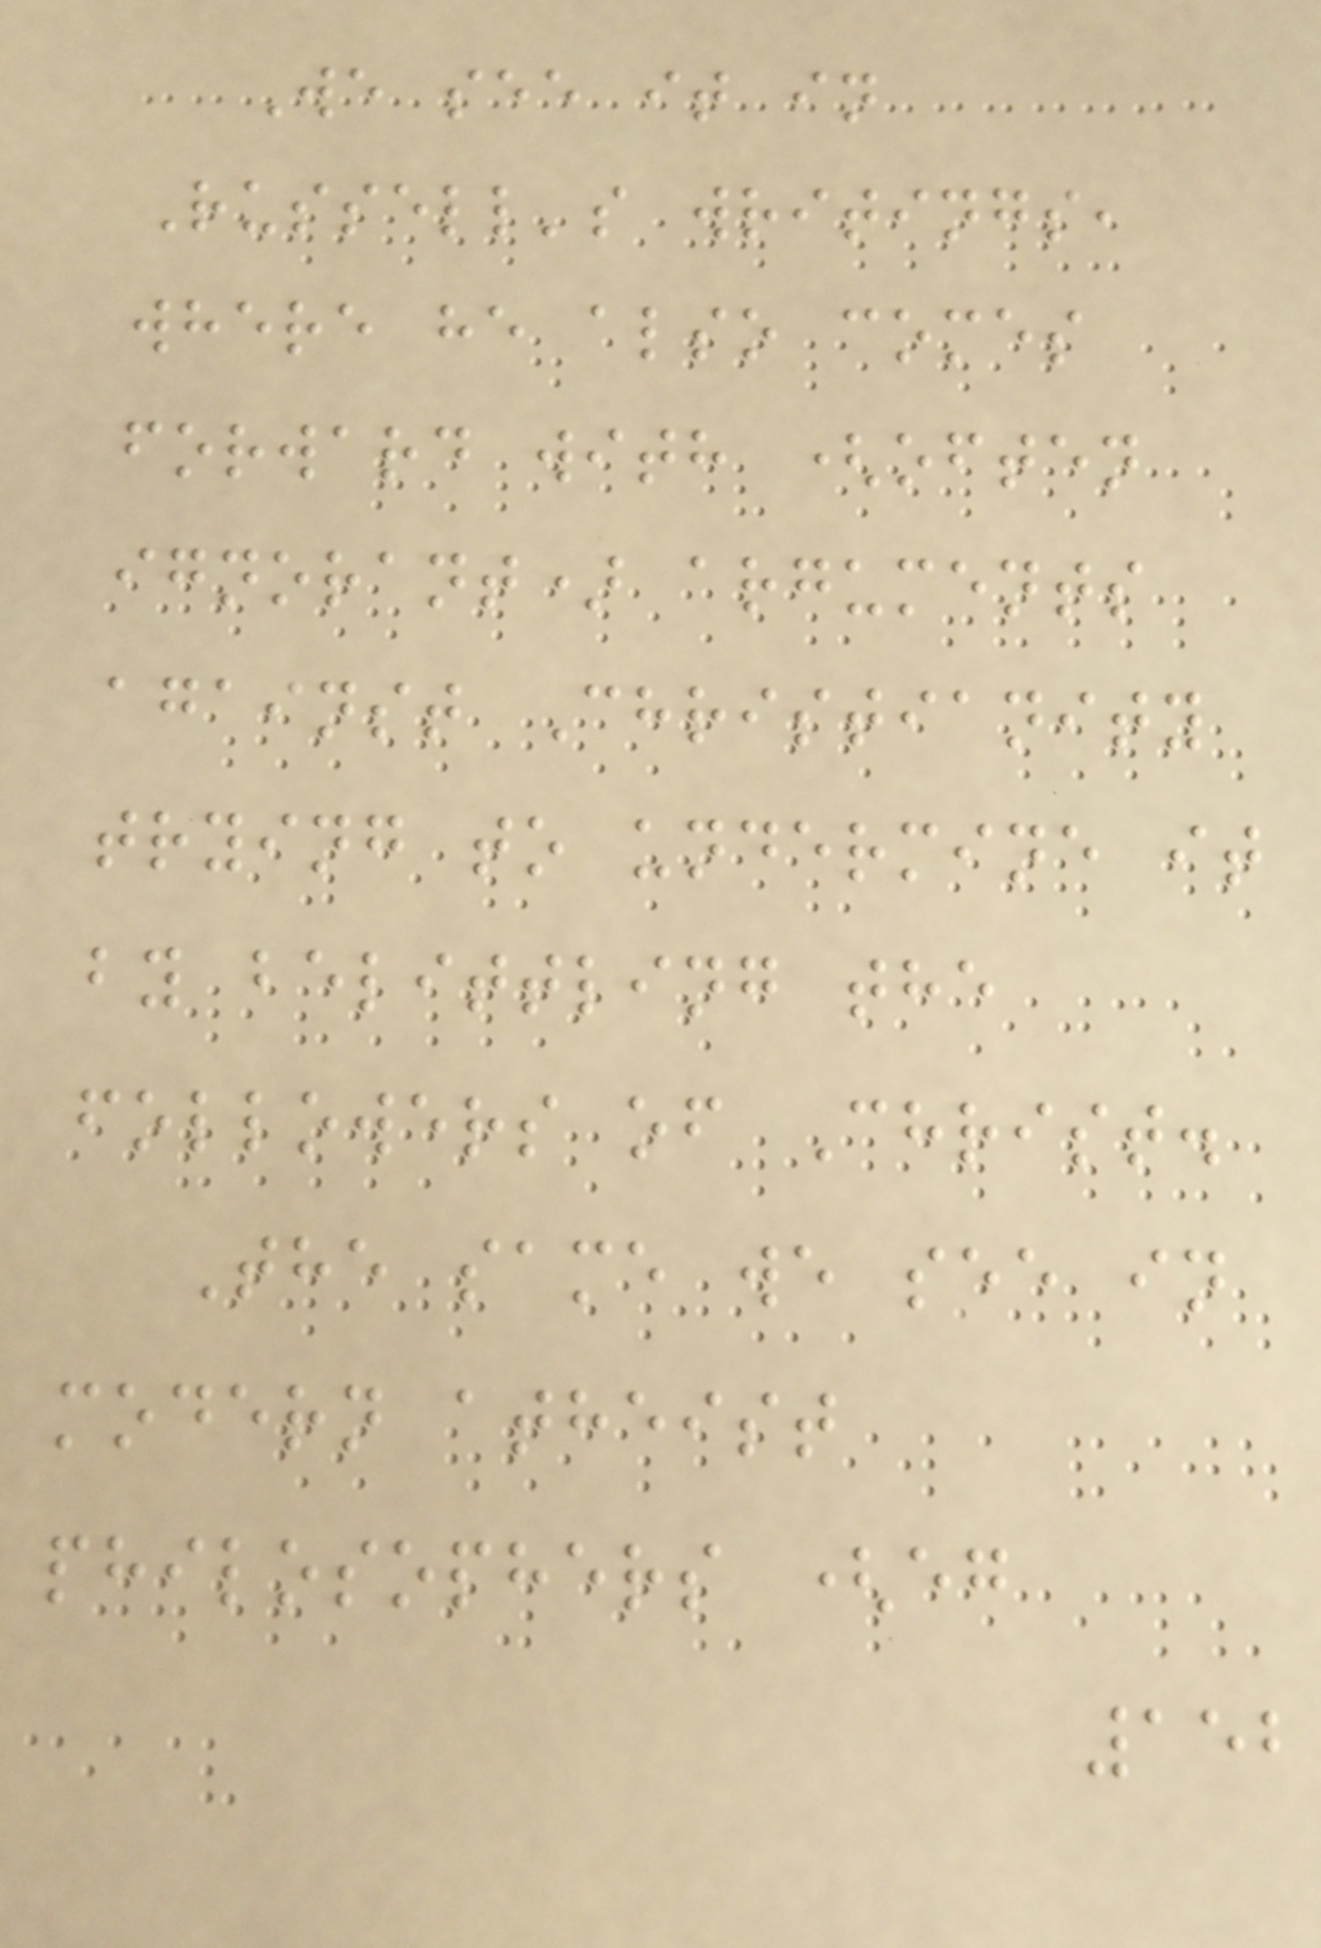We see it in
Russell's writings,
where he also comes
forward with (often
ignorant) arguments
against Christianity
trying to undermine it
by belittling the
followers of Christ.
The same we see in
modern atheist
philosophers (eg
152
